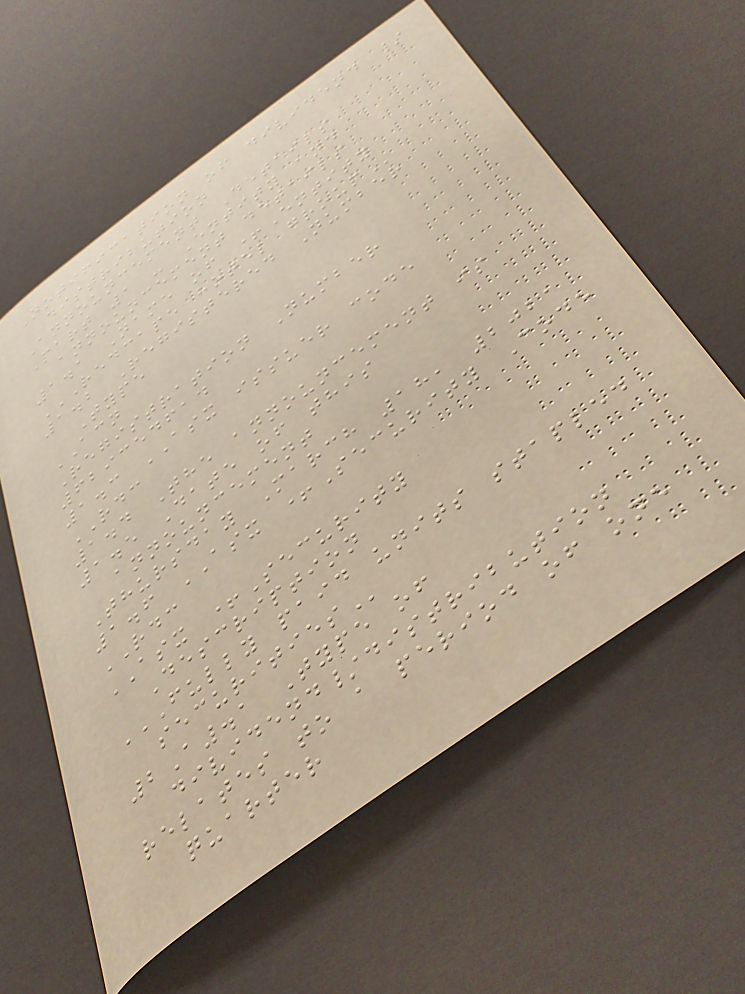Notification of dividend /
distribution
Announcement Details
Part 1 - Entity and
announcement details
1.1 Name of +Entity
REDCAPE HOTEL GROUP
1.2 Registered Number
Type
ACN
Registration Number
629354614
1.3 ASX issuer code
RDC
1.4 The announcement is
1.5 Date of this
announcement
Thursday March 18, 2021
1.6 ASX +Security Code
RDC
ASX +Security
Description
FULLY PAID UNITS STAPLED
SECURITIES
2A.1 Type of
dividend/distribution
relates to a period of one
quarter
